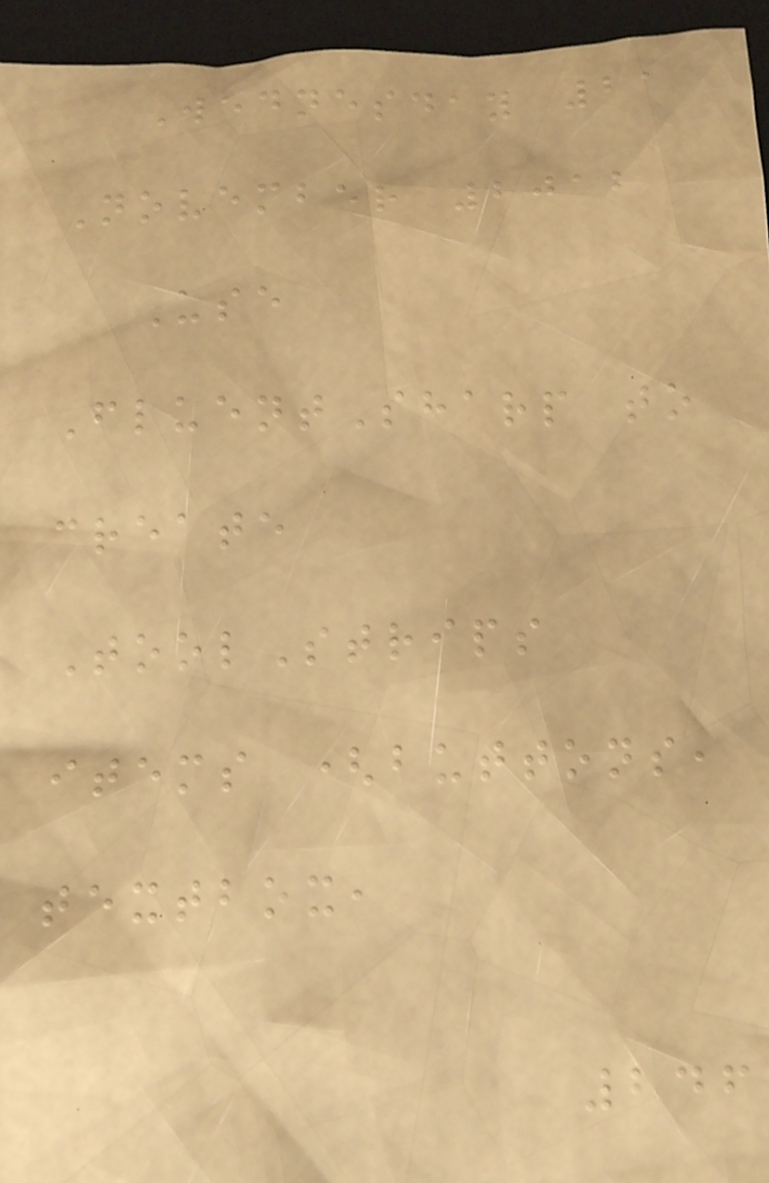Wednesday 21
November 2012
Use
FluentSharp to
create
ToolStrips
items (buttons,
textbox,
246
